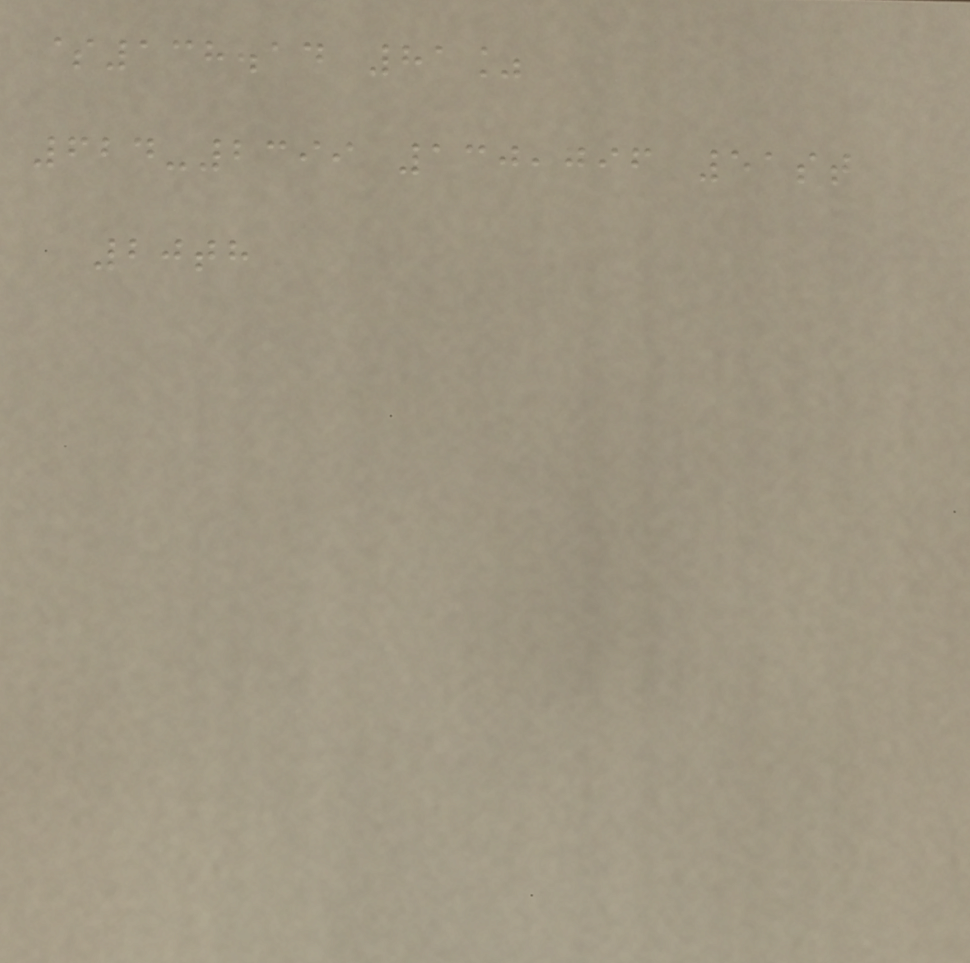$138.14 81%
624-2399 130,796 51st
20th
